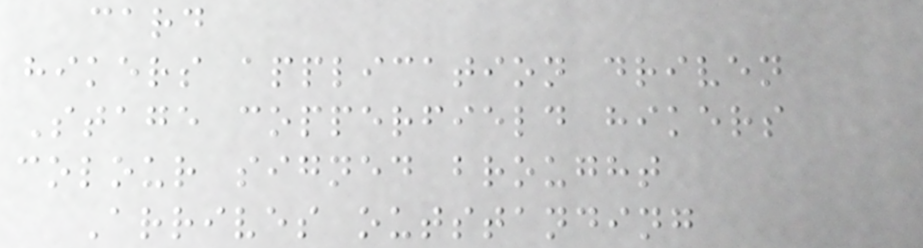card
hikers application driven
Stage copperfield hikers
colour signed brought
Arrives outstanding
